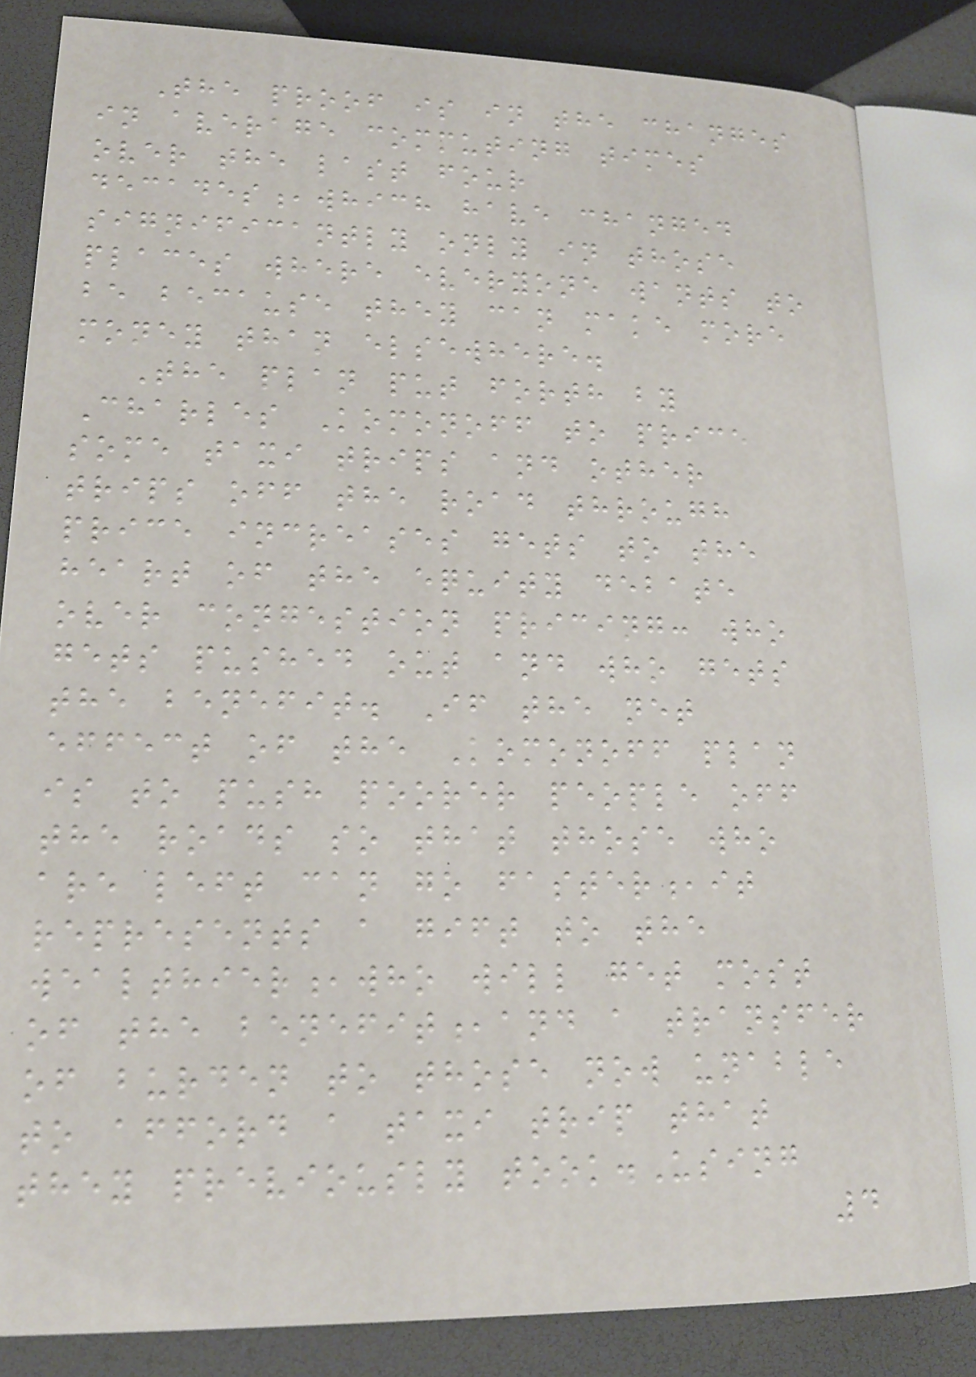The proof is in the changes
in average commuting times
over the last four
decades,which have changed
significantly only in those
places where everyone wants to
be because they can make more
money than elsewhere.
The plan put forth by
Charles Komonoff to price
some taxi trips and other
trips off the road through
price increases gets to the
heart of the equity debate
over congestion pricing: who
gets pushed out and who gets
the benefit. If the net
effect of the Komonoff plan
is to push poorer people off
the roads so that those who
are left can go faster,it
represents a gift to the
wealthier,who will get most
of the benefit,and a transfer
of burden to those now unable
to afford a taxi trip that
they previously took.Using
4
